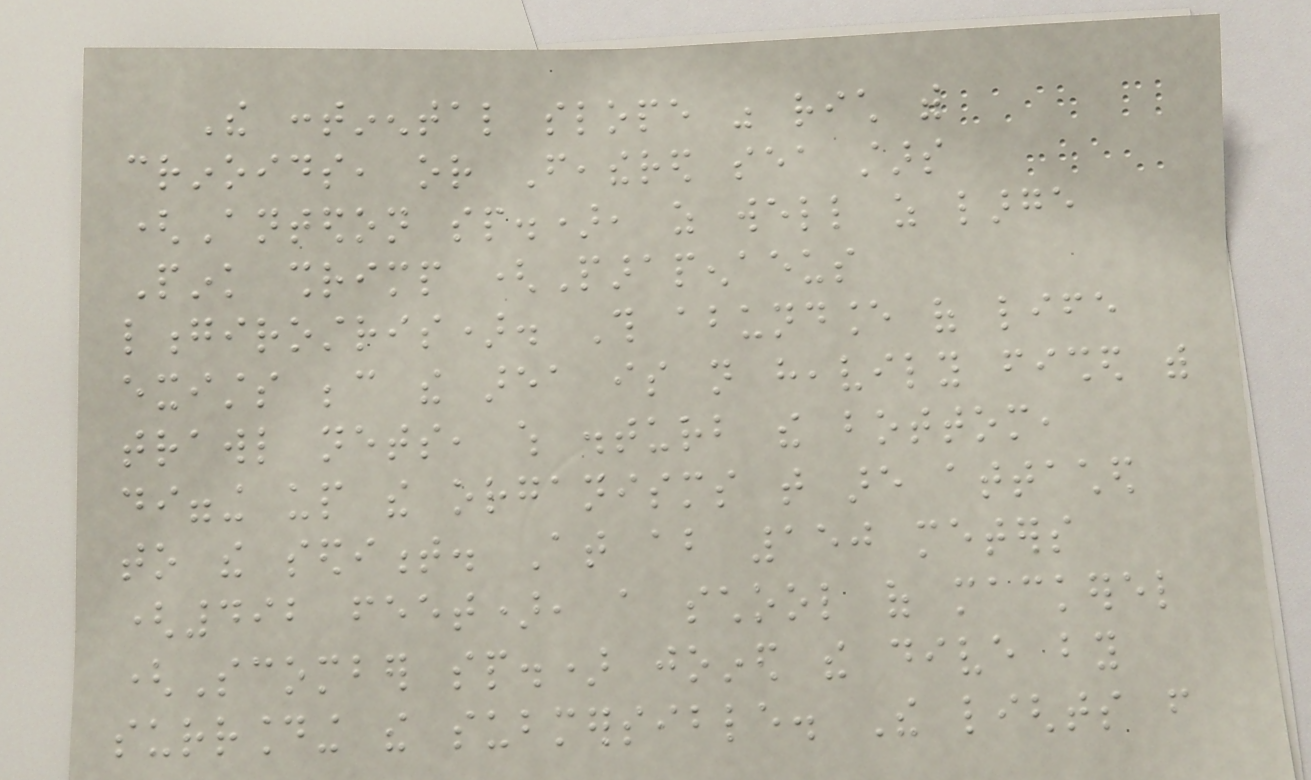The continental slope was rich with
crinoids, or Feathered sea stars
(Antedon sp.), as well as large
Pink shrimp (Parapenaeus
longirostris). This abundance of life
exists because the area is not heavily fished with
trawl nets, which disturb the bottom,
digging up the organisms that are attached
to the sediment. At about 150 meters
(492 feet), a school of mackerel
(Scomber sp.) joined the dive by
surrounding the submersible. The lights from
